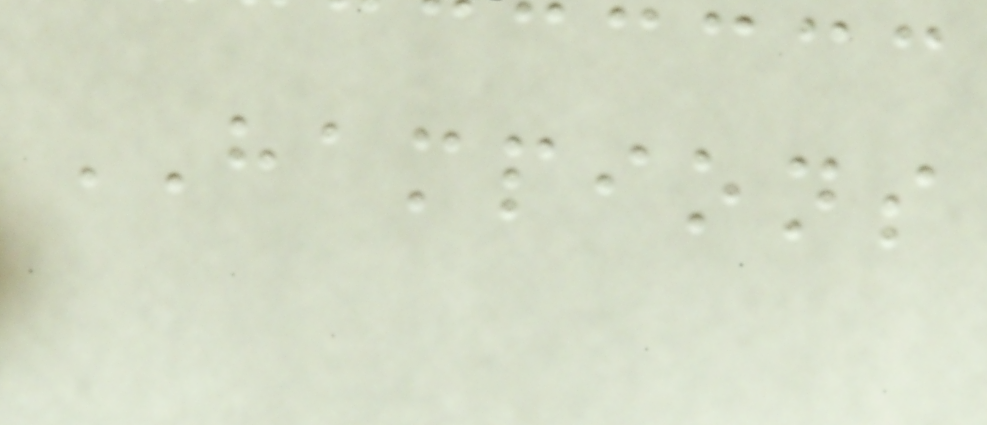HAMPIONS
